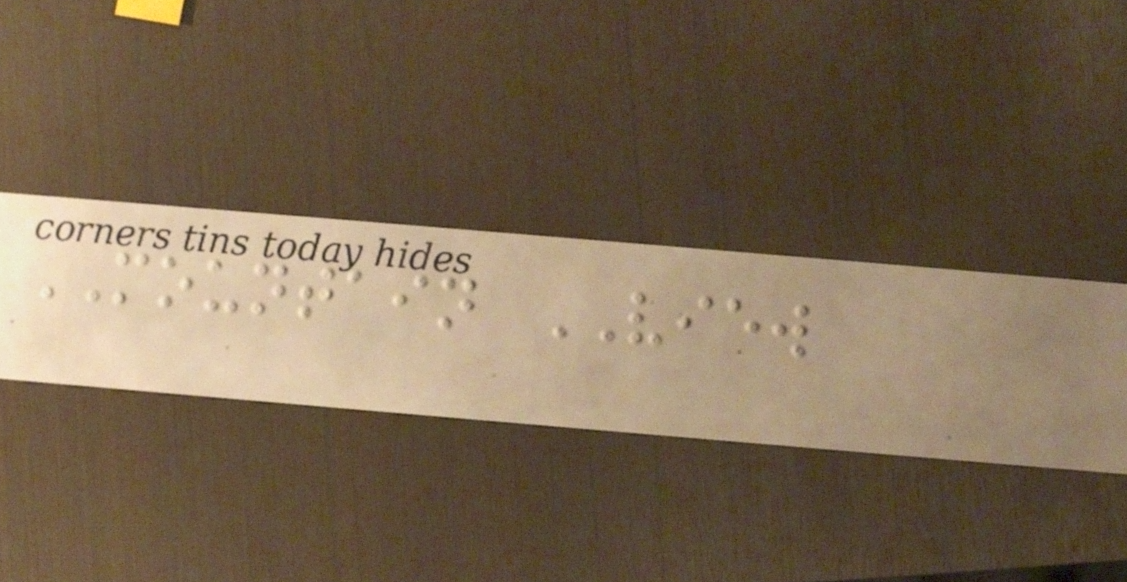MOUNTAIN VIEW
